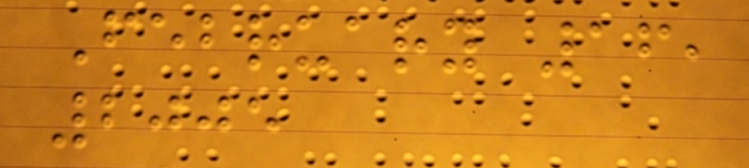February 16,
2005
